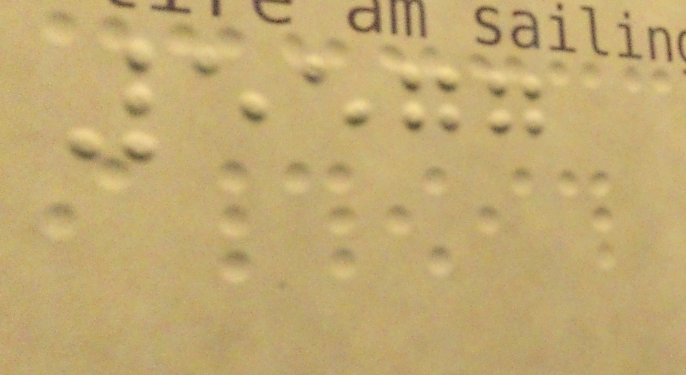5577
